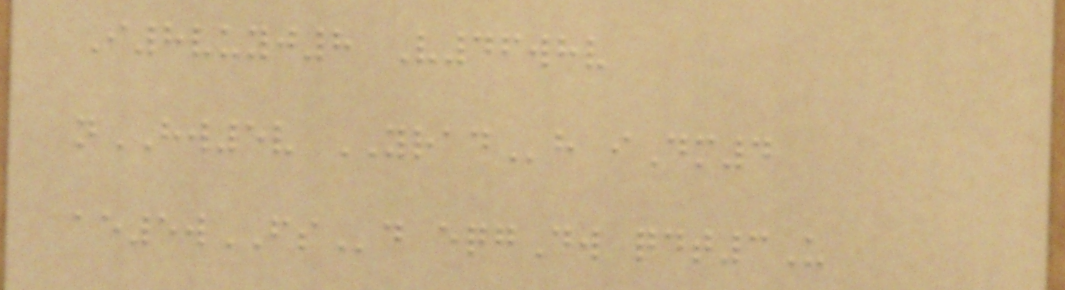I8vuyj8 V46whv
nHW5v YRADh iDm4
ae5wFSd eqgDw qdt3U
